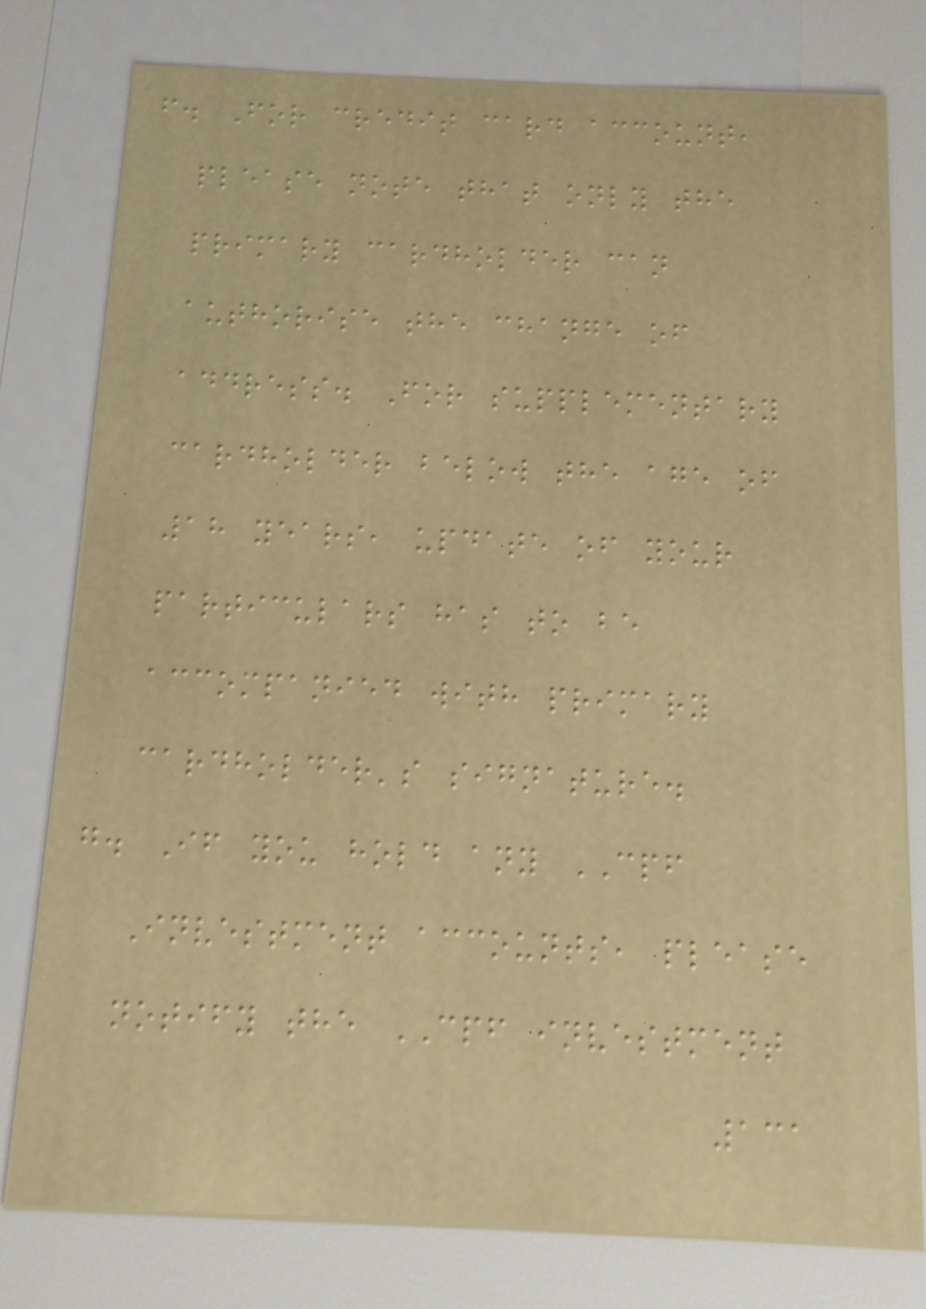f. For credit card account,
please note that only the
primary cardholder can
authorise the change of
address. For supplementary
cardholder below the age of
18 years, update of your
particulars has to be
accompanied with primary
cardholder's signature.
g. If you hold any CPF
Investment accounts, please
notify the CPF investment
131
